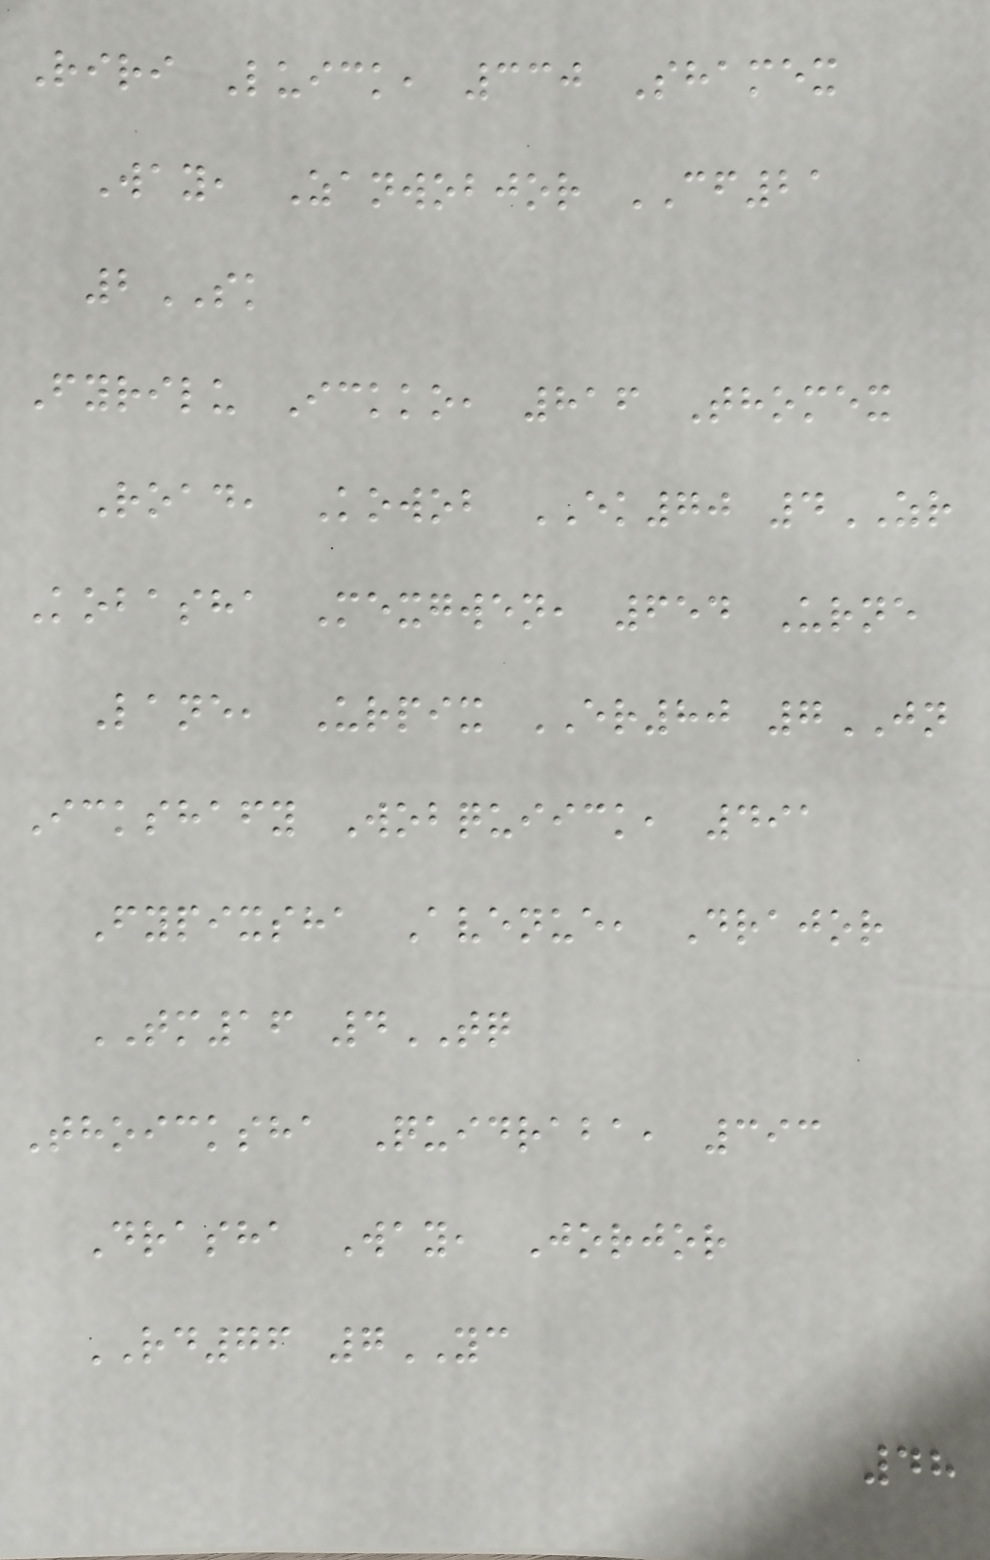Riri Luick, 330 Shamex
Way, Zanwobjor CF21
2SK
Fyrilu Ickko, 816 Thomex
Road, Kowob EK70 4ZR
Kobasha Mexgwen, 654 Urne
Lane, Urpix ER80 7JN
Ickshafy Wobquiick, 491
Fypixsha Avenue, Drajor
TM16 4TQ
Thoicksha Quidraba, 393
Drasha Way, Jorjor
RD76 7YC
48
